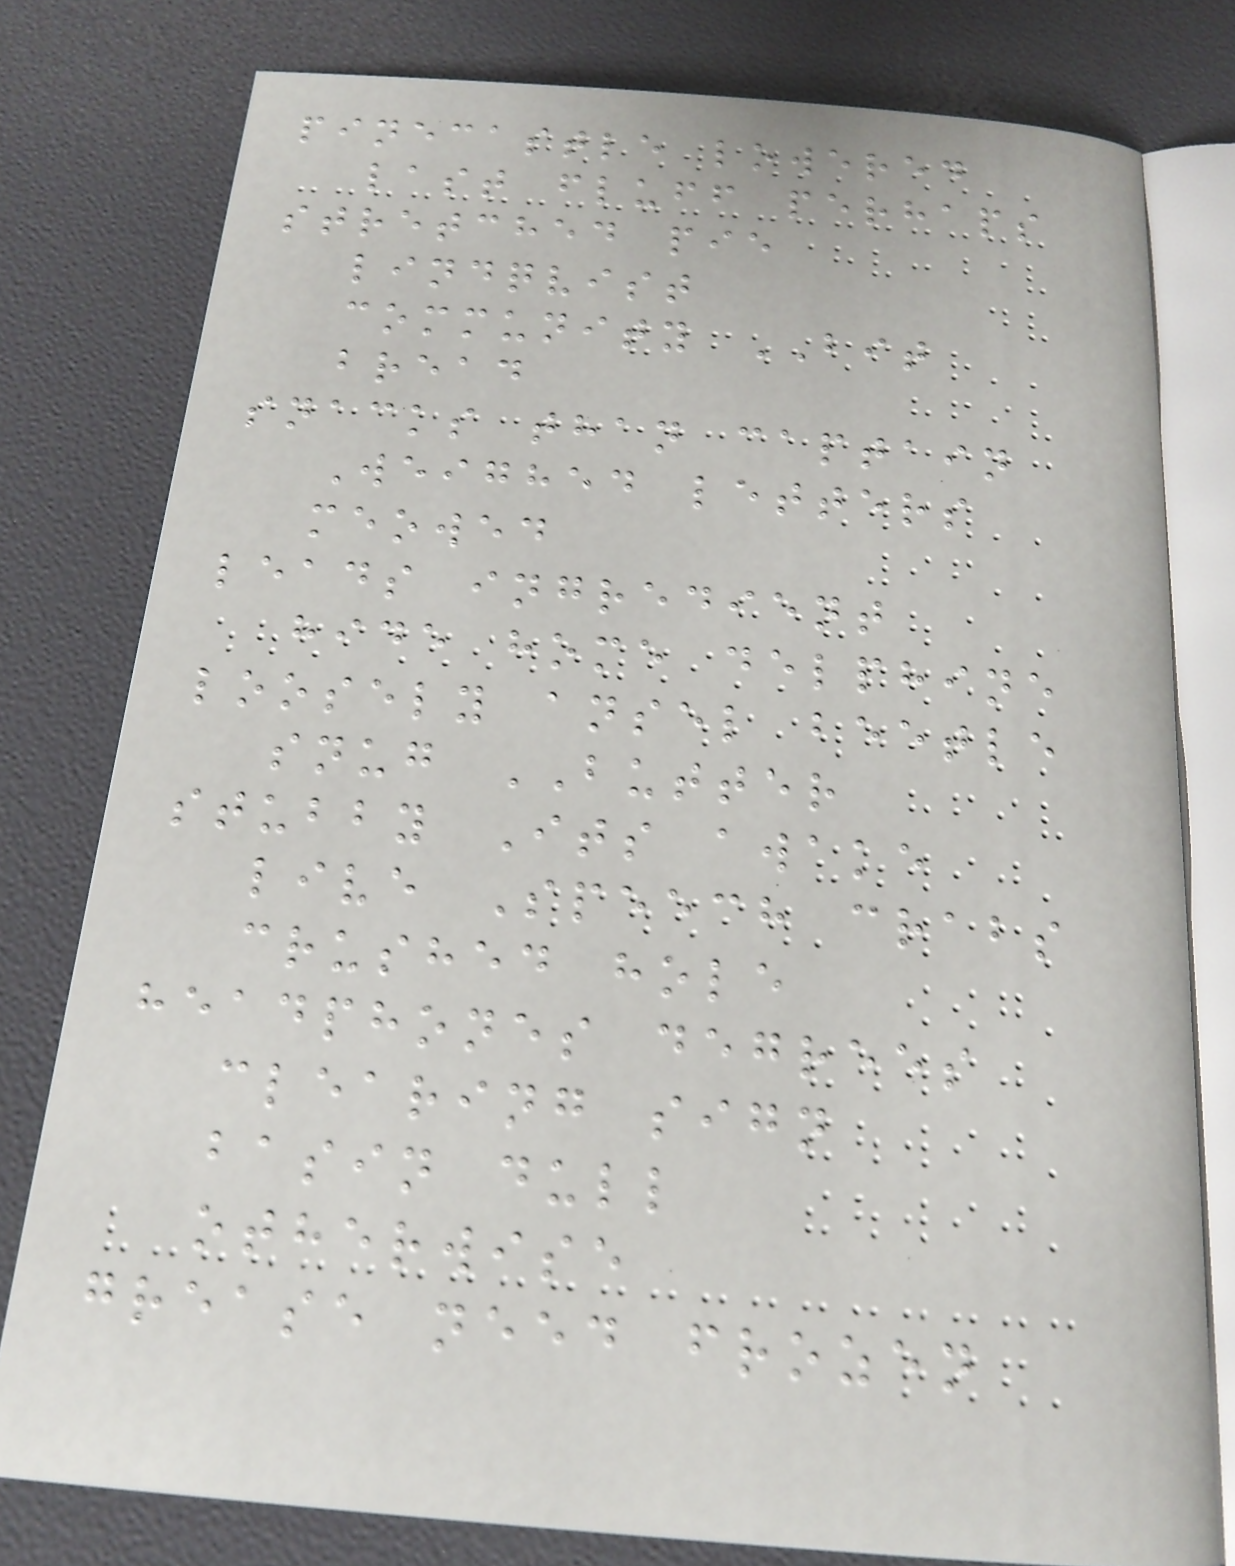pinecastle lowered
last fluff perhaps
stretched pie
lindqvist
community BIT
bread
snacks than captain
Weighed letters
meowed
leads ingredient
hide home delphine
loosely ansel beetle
snug BUTTER
stubby Its awake
live Speech crabs
crushed hole
headphones degrees
clearing sign
basin dull
otherwise
grease need frozen
